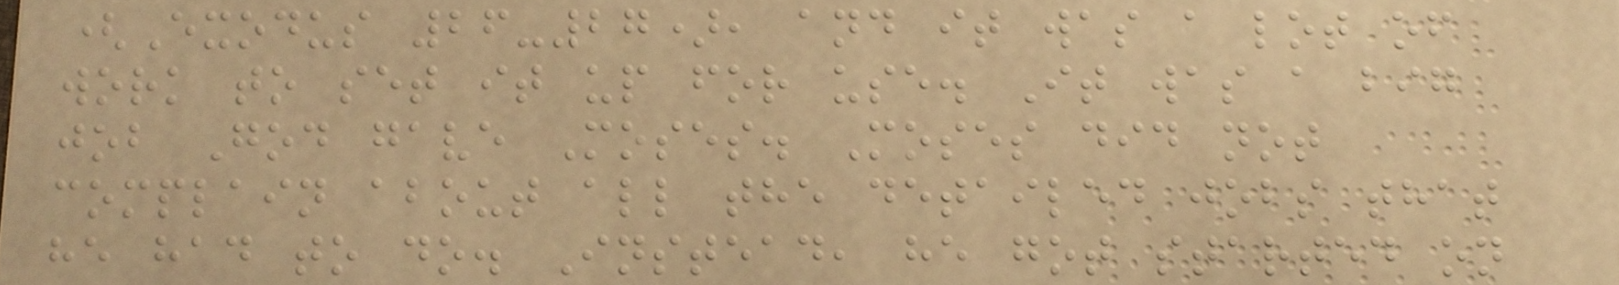(Exodus 26-27), and it was a lot of
work to set it up for use. It was a big
job God gave Moses. Moses did not
complain about all the detailed jobs that
he had to do. Instead, he got started on
